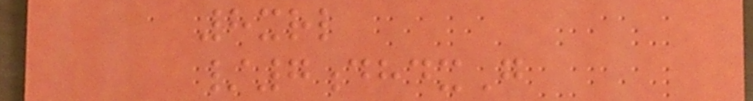8xrl
/7dhdxG
